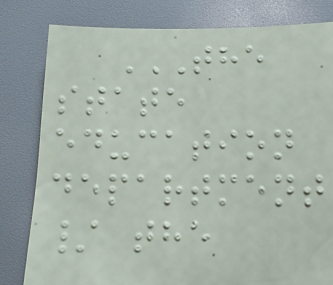THE
STATE
EDUCATION
DEPARTMENT
/ THE
